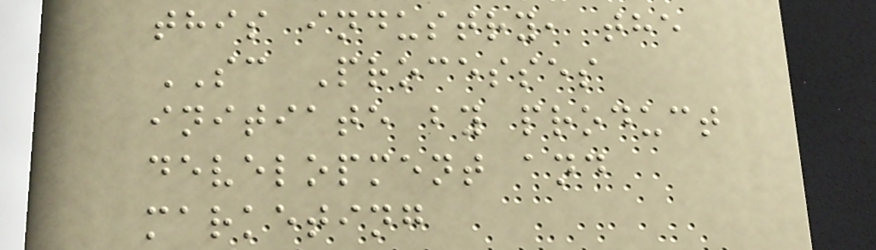this industry, the
SC Processes
initiate by product
development and
marketing
